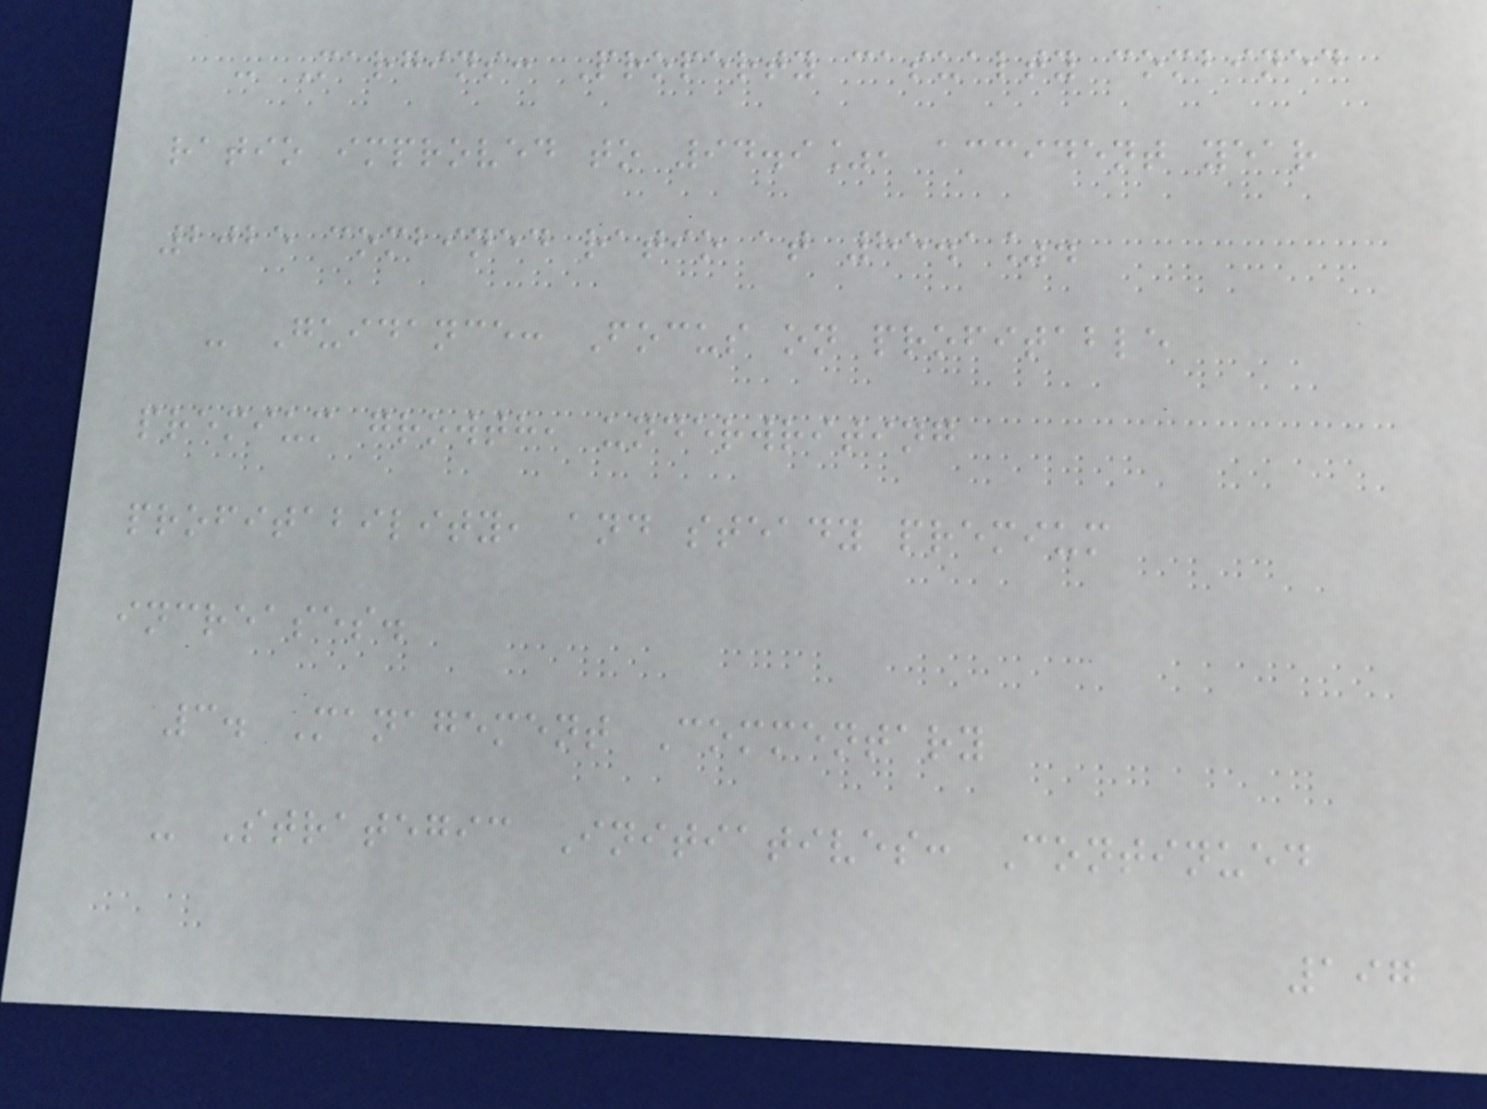- Margins: Property casualty combined
ratio improved to 94.9%, accident year
2025 combined ratio at 85.1%.
- Guidance: Focus on profitable
premium growth, underwriting
profitability, and steady premium
increases.
3. Management Commentary
- Strategic Initiatives: Continued
197
